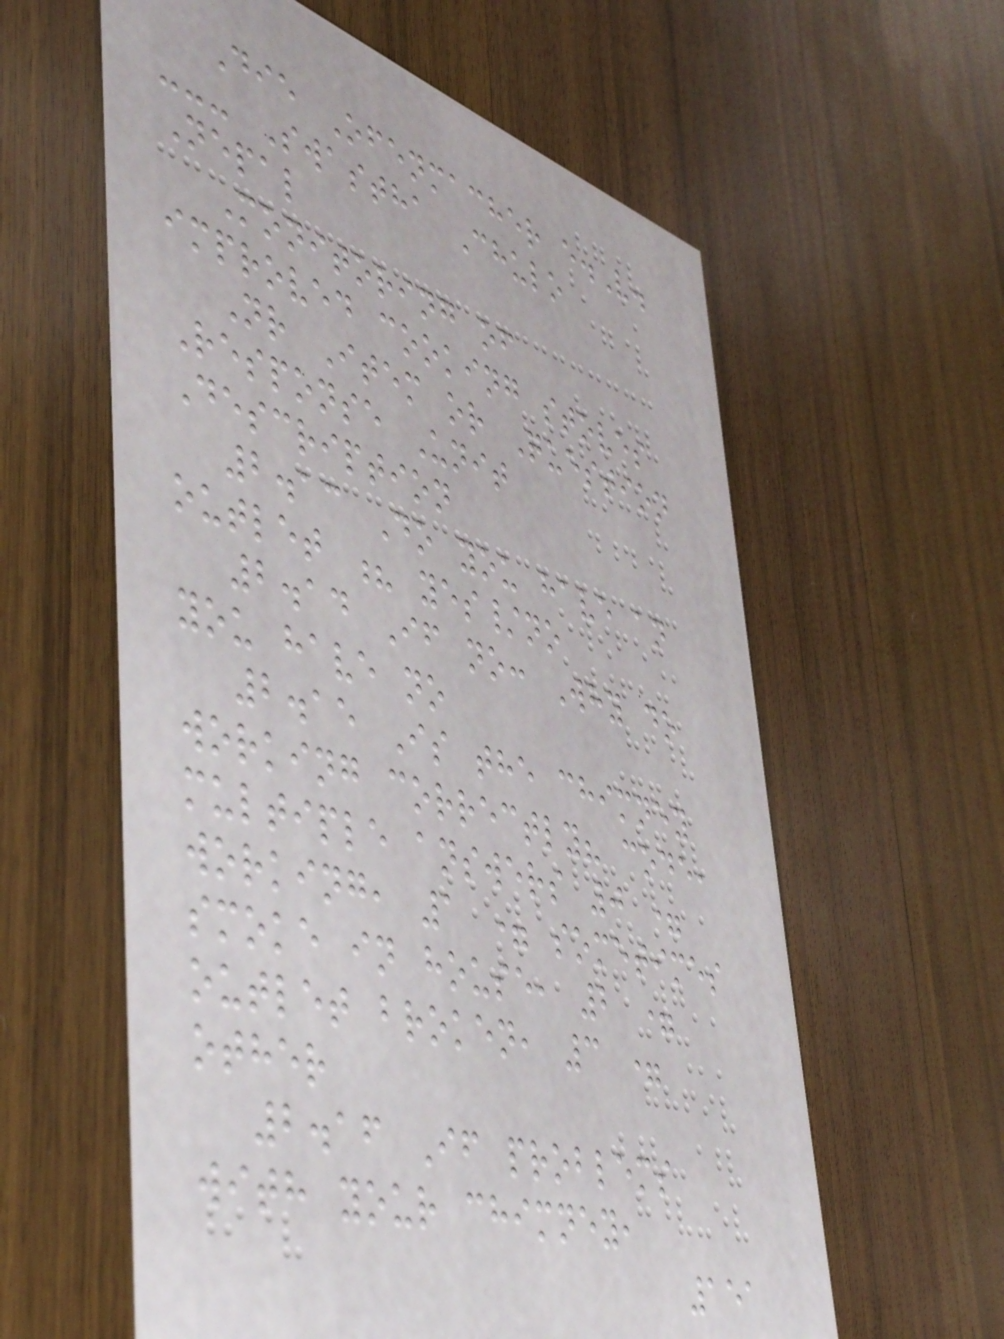Die Ofenmacher e.V.
--- Swastha Chulo
Nepal
Monitoring of
improved cooking stoves
Nr Item or Question
Response Unit
Description
2.13 Do you have an
outlet ? yes/no
2.14 If no: Why do
you have no
2.15 Is the chimney
working correctly? code,
multiple answers 0 =
working, 1 = sometimes
smoke in house, 2 =
outlet broken, 3 =
other
2.16 If problems
with your chimney,
151
